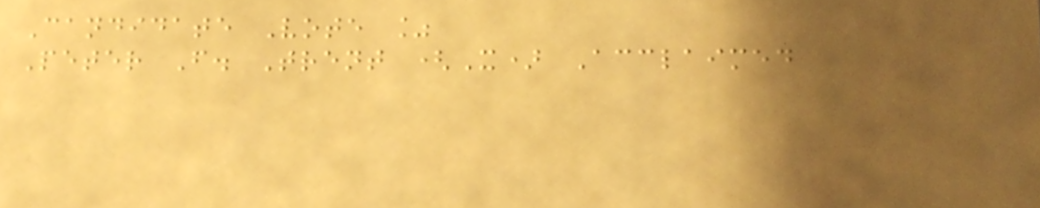Candidate Vote %
Peter F. Trent (X) Acclaimed
